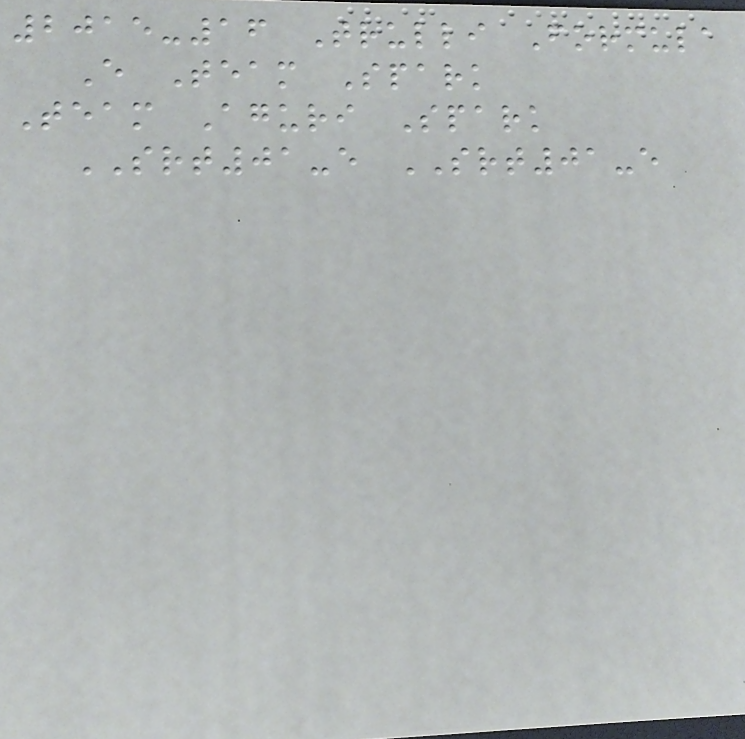2015-16 Trulli Formula
E Team Spark
Team Aguri Spark
SRT01-e SRT01-e
